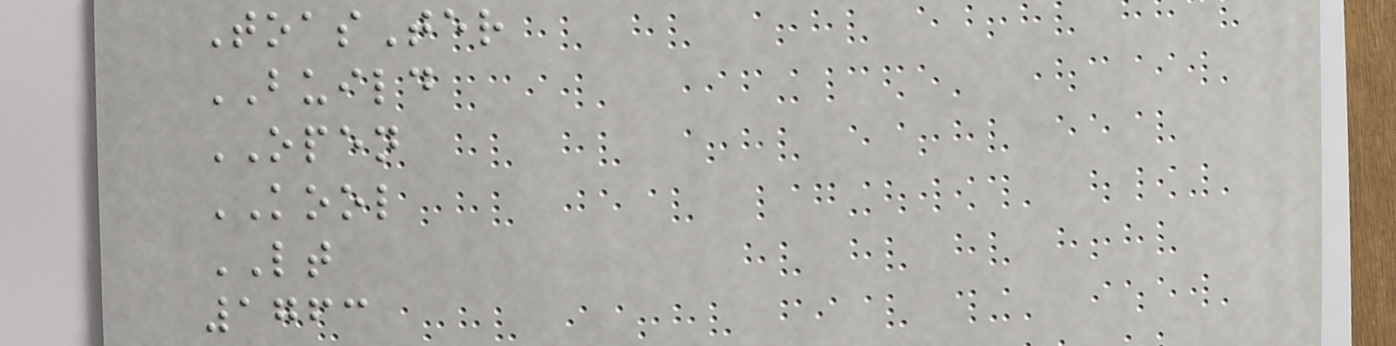ToasTer
BUILD
OPEN
KOOL
LT
1763
